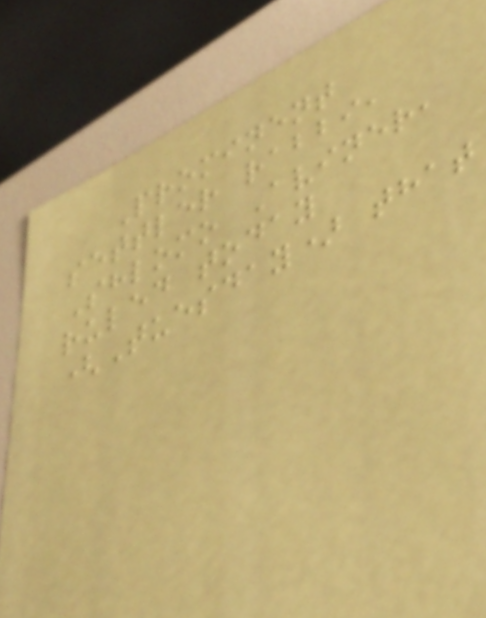Prominent
settler rabbi,
Shlomo Aviner,
ruled today
(Tuesday) that
